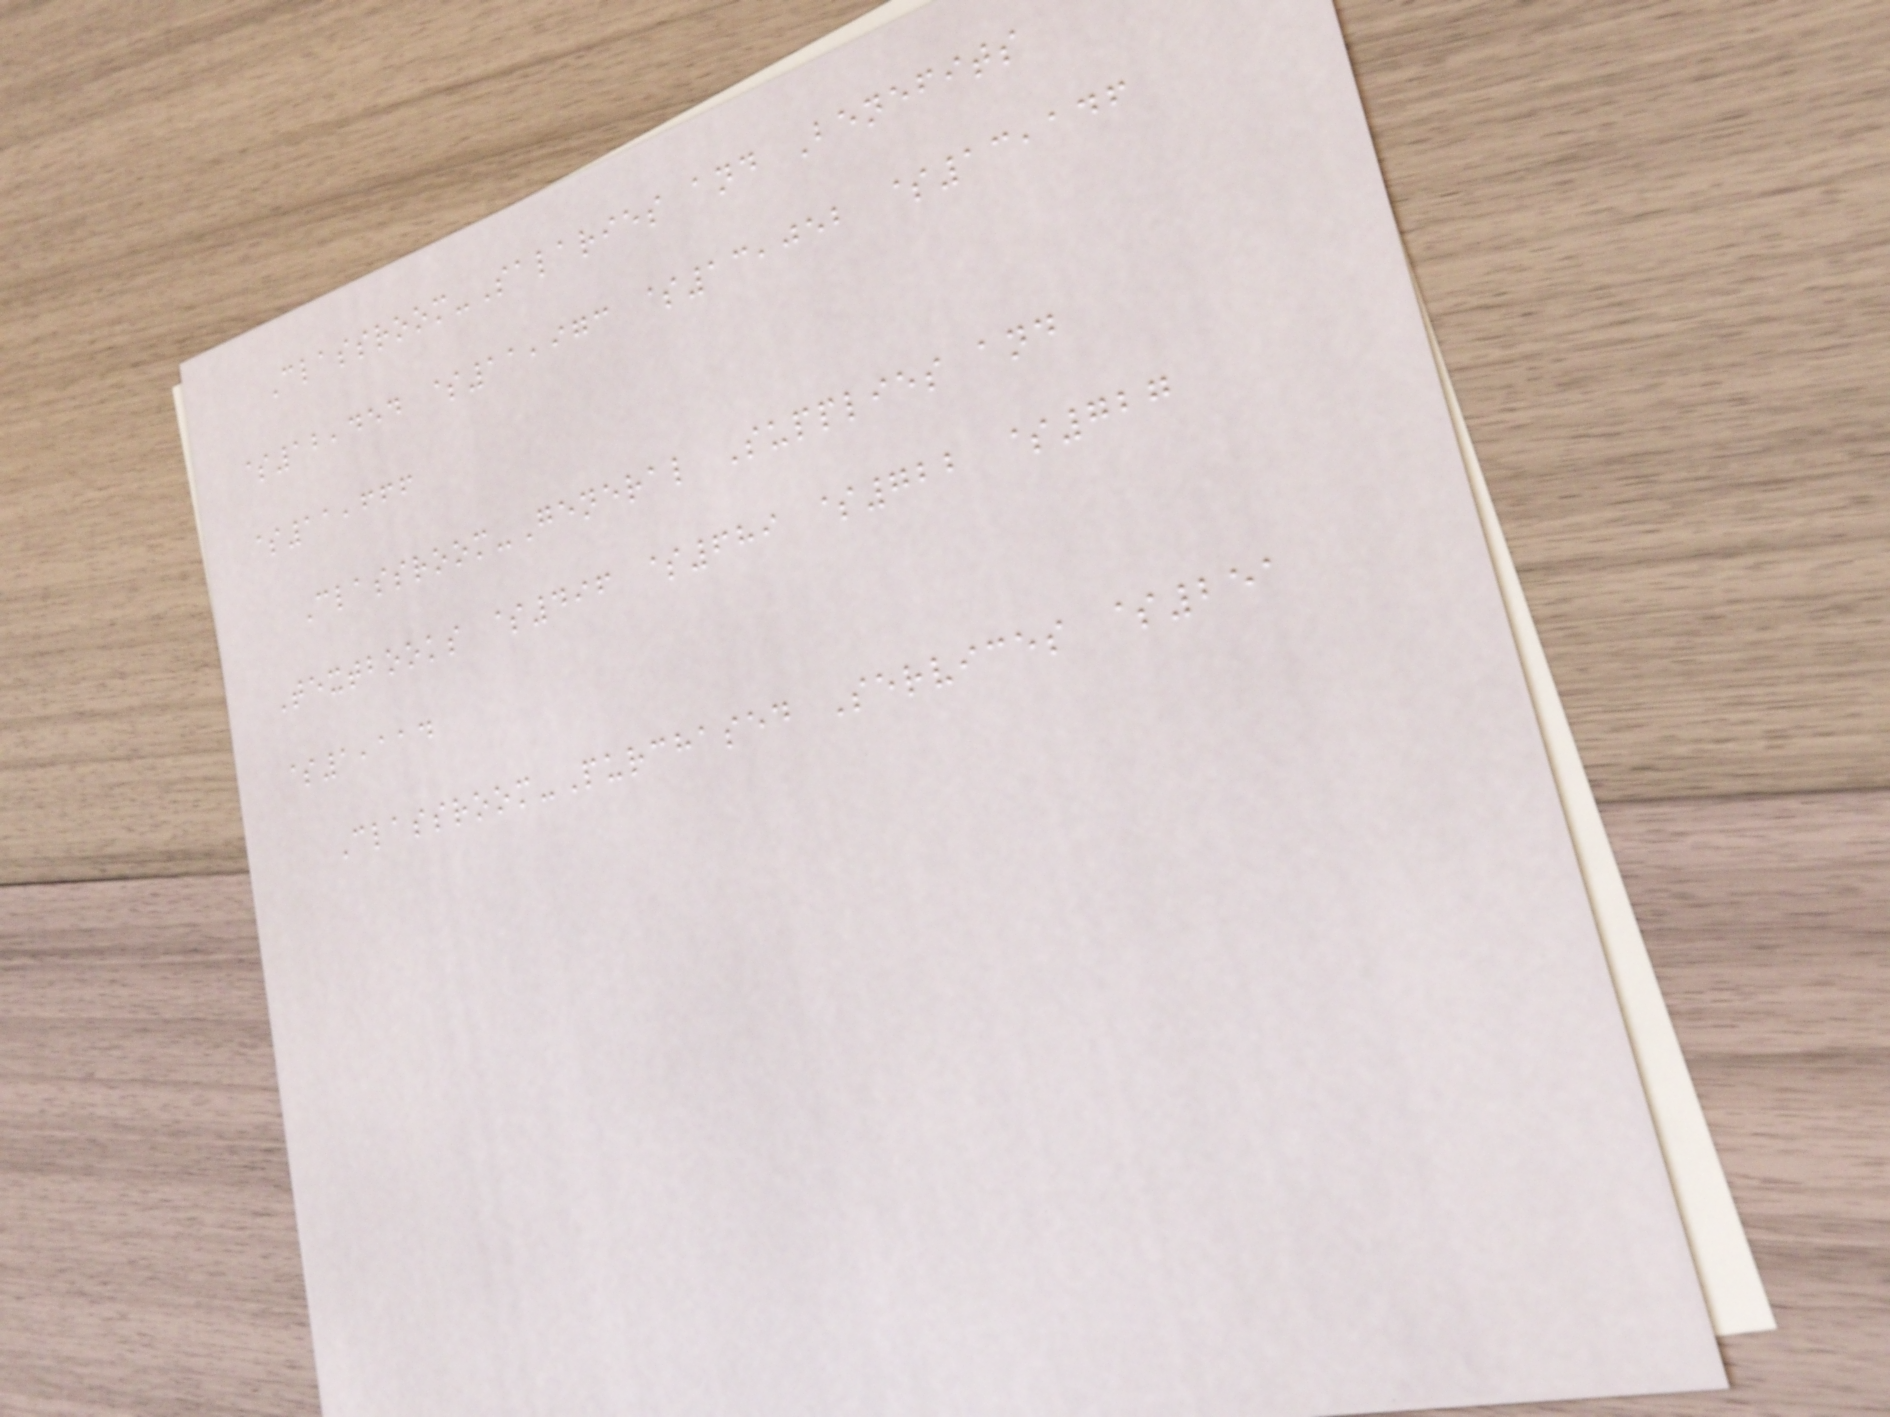Classroom-Salaries and Benefits
$12,454 $11,973 $13,052 $13,146
$11,666
Classroom-General Supplies and
Textbooks $496 $689 $722 $727
$1,114
Classroom-Purchased Services $251
